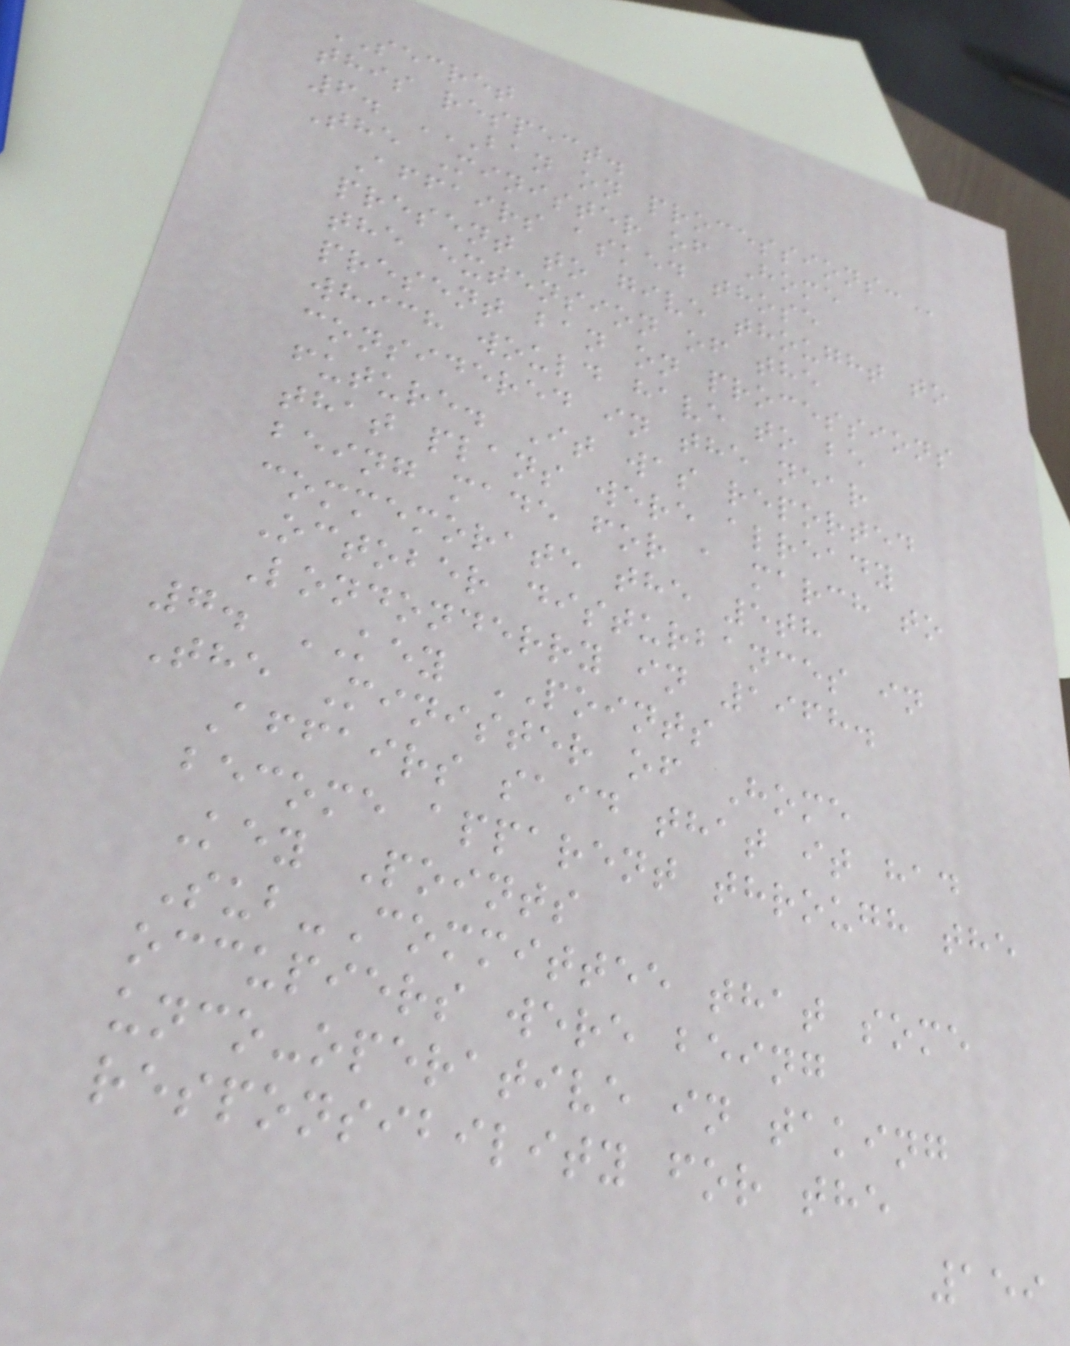SECRET
this respect.
6. BAN ON PROCESSIONS:
The Minister of Home
Affairs asked those
present to give thought to
the extension of the
present ban on processions
which would have to be
considered in the near
future. It was reported
that plans were already
being made for a march to
commemorate the 5th
October disturbances in
Londonderry in 1968.
7. KEY POINTS
The Minister of Home
Affairs said that it had
become apparent through the
Key Points
Sub-Committee that some
occupiers were being
unco-operative in taking
responsibility for the
159
